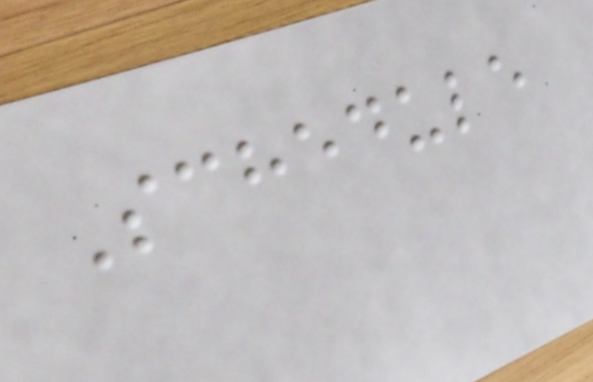Schedule
